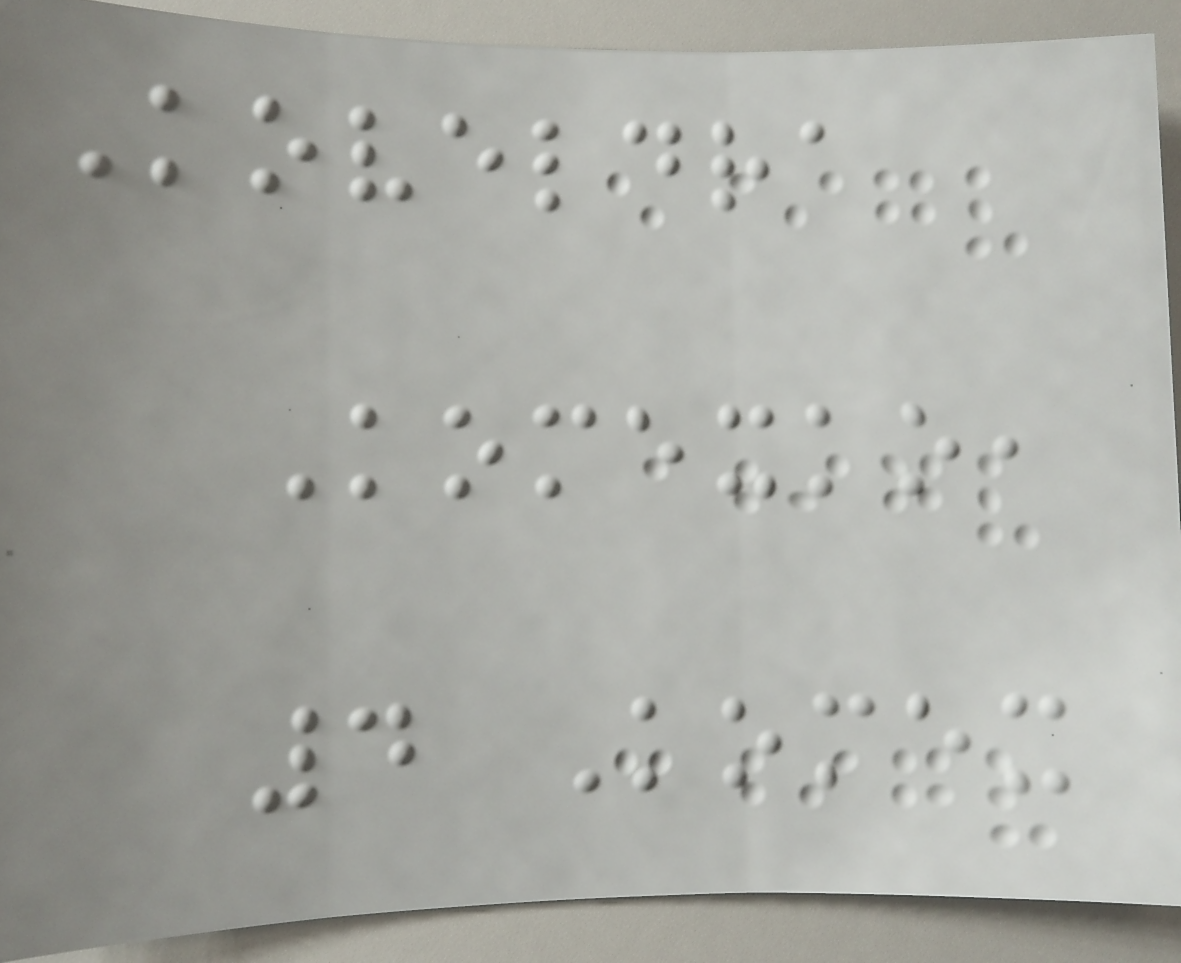Koveldra
Komexko,
4 Komex
